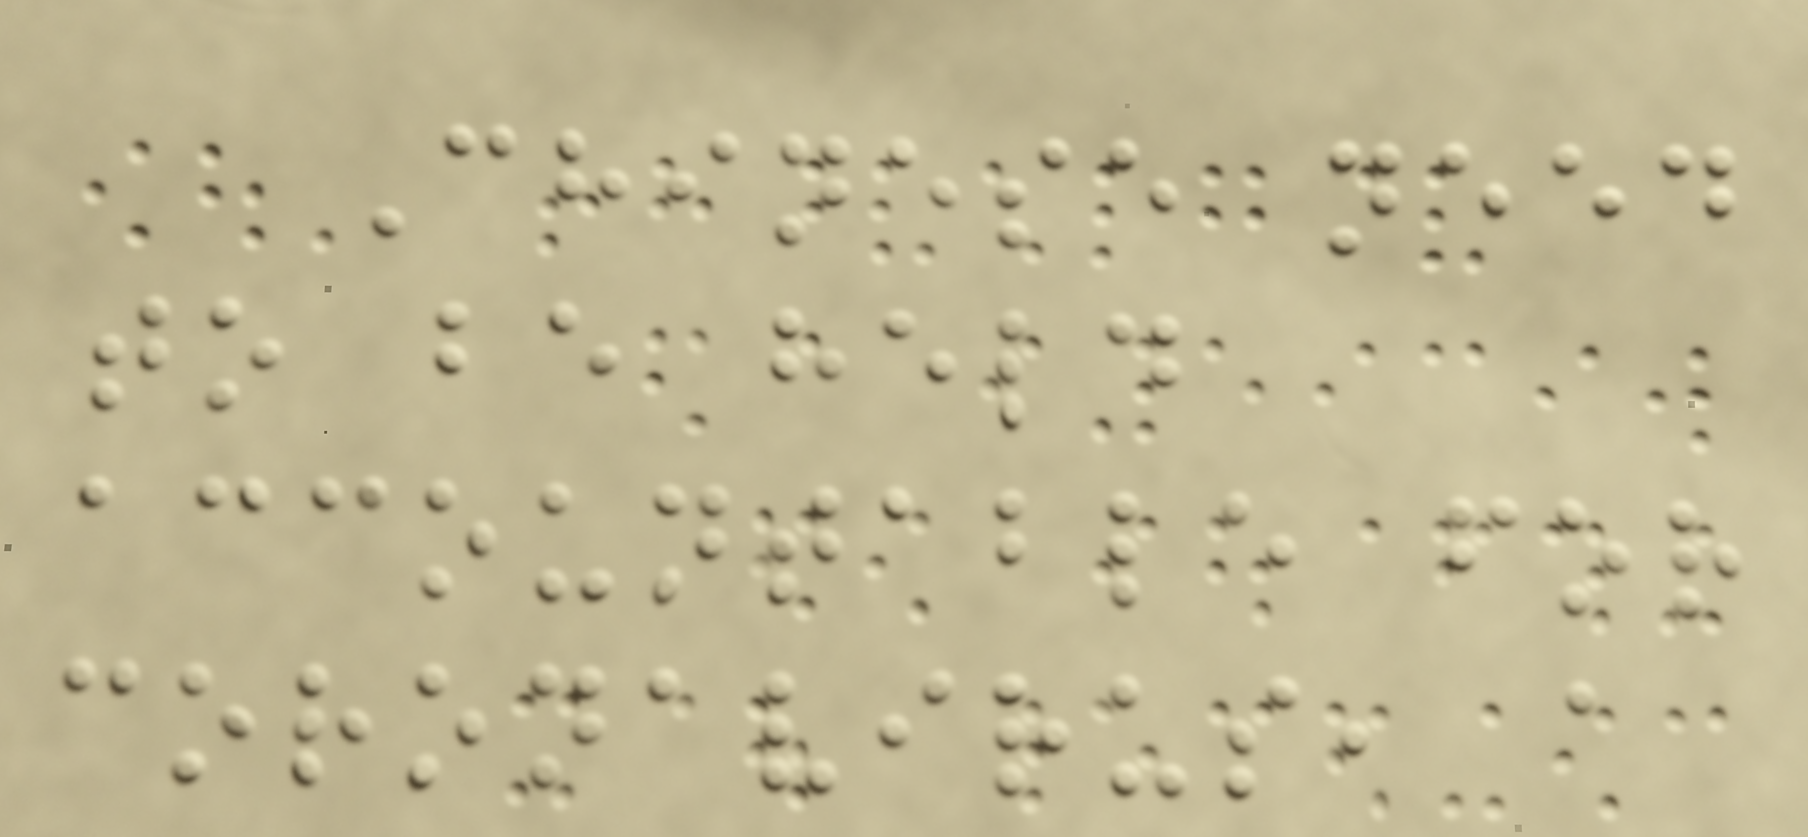Chinese need
to be held
accountable for
coronavirus, a
